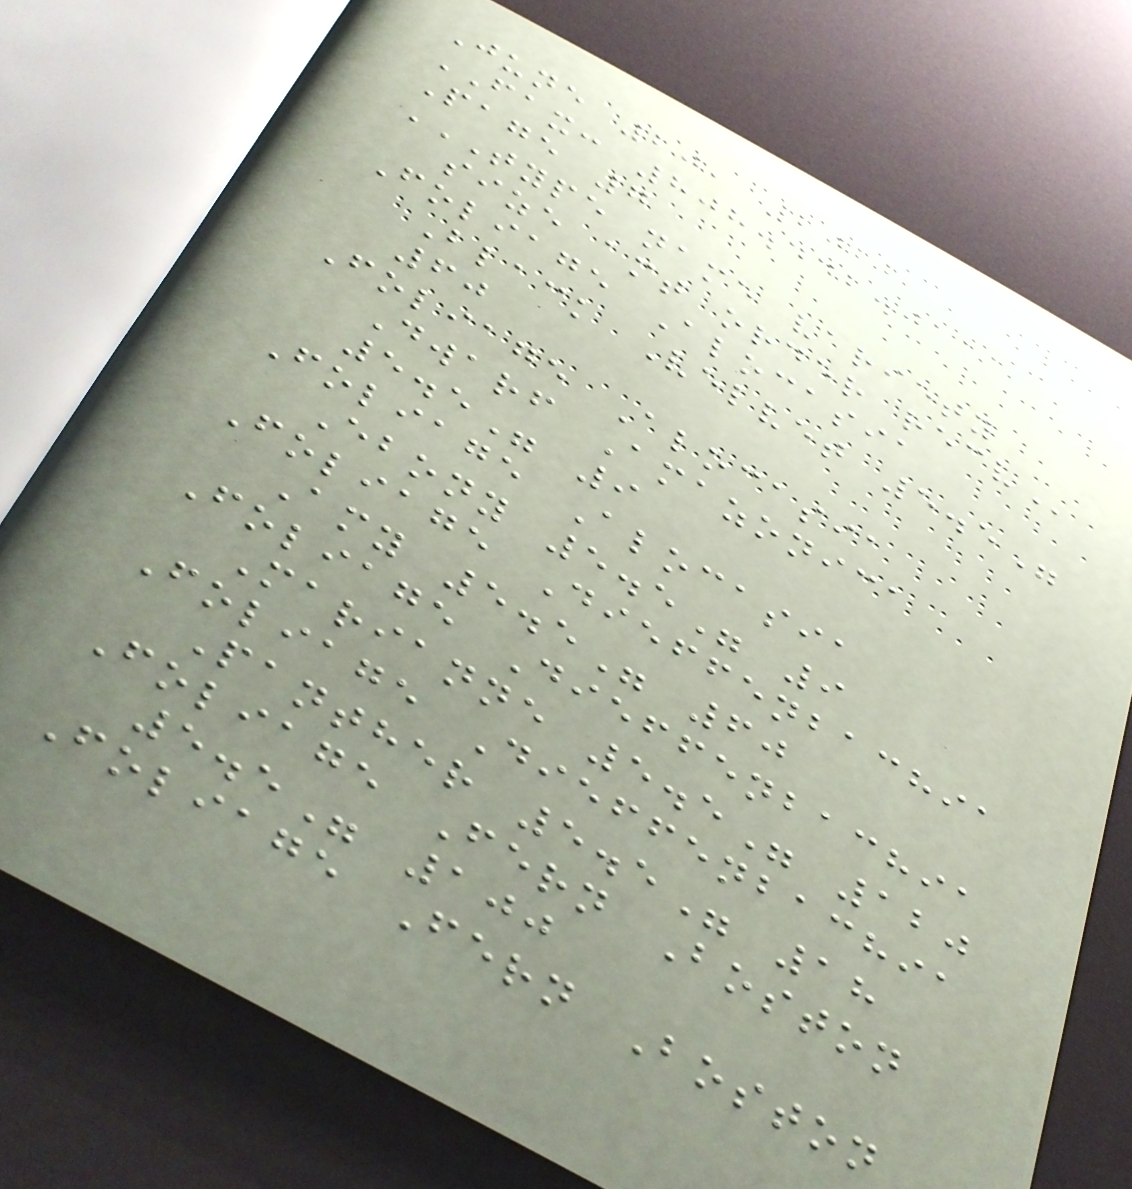June 20, 2022
FAX: 808.442.0111
Page 7
TYPE NAME VARIETY
SIZE AMT ORDER RECV
Foliage Alocasia
Black Velvet 5.5"
60
Foliage Alocasia
Dwarf Amazonica
5.5" 9
Foliage Alocasia
Ebony 5.5" 9
Foliage Dieffenbachia
Amy 5.5" 60
Foliage Dieffenbachia
Marianne 5.5" 120
Foliage Dieffenbachia
Panther 5.5" 18
Foliage Fern Boston
5.5" 100
Foliage Fern Boston
